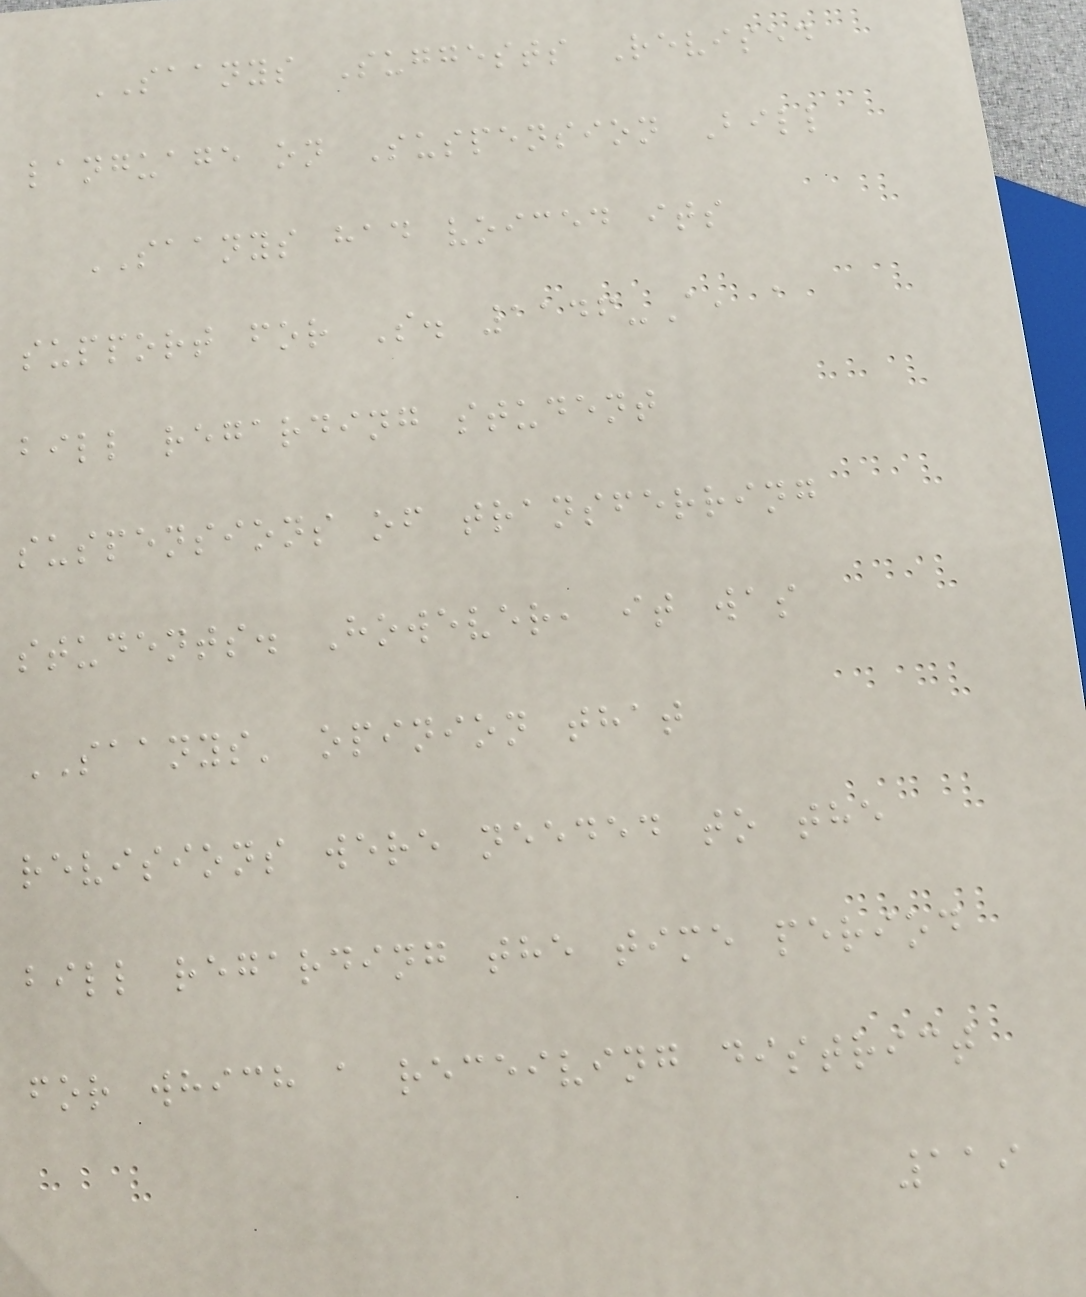SAANYS Suggests Revised
language on Suspension Bill
SAANYS had voiced its
support for S. 1146-A, a
bill regarding student
suspensions of transferring
students. However, it was
SAANYS' opinion that
revisions were needed to the
bill regarding the time period
for which a receiving district
119
